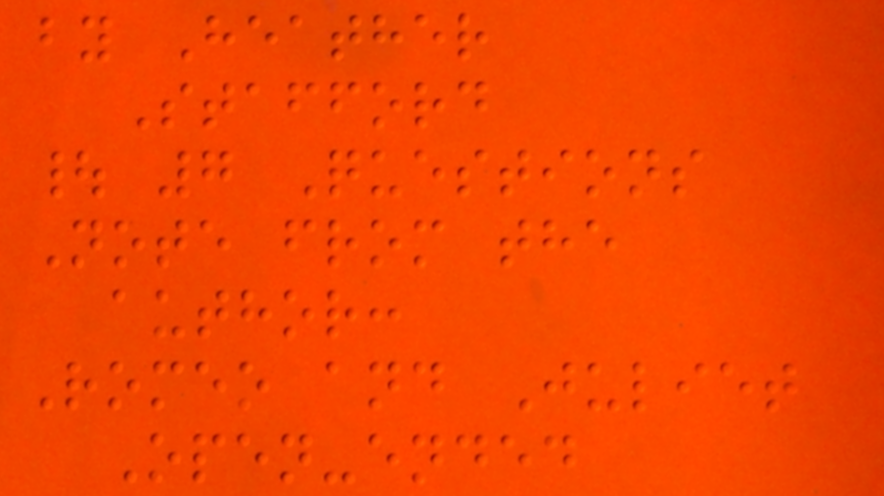by Heather
Stafford
| 7 Questions
Note from the
author:
Romeo and Juliet
Open-ended
